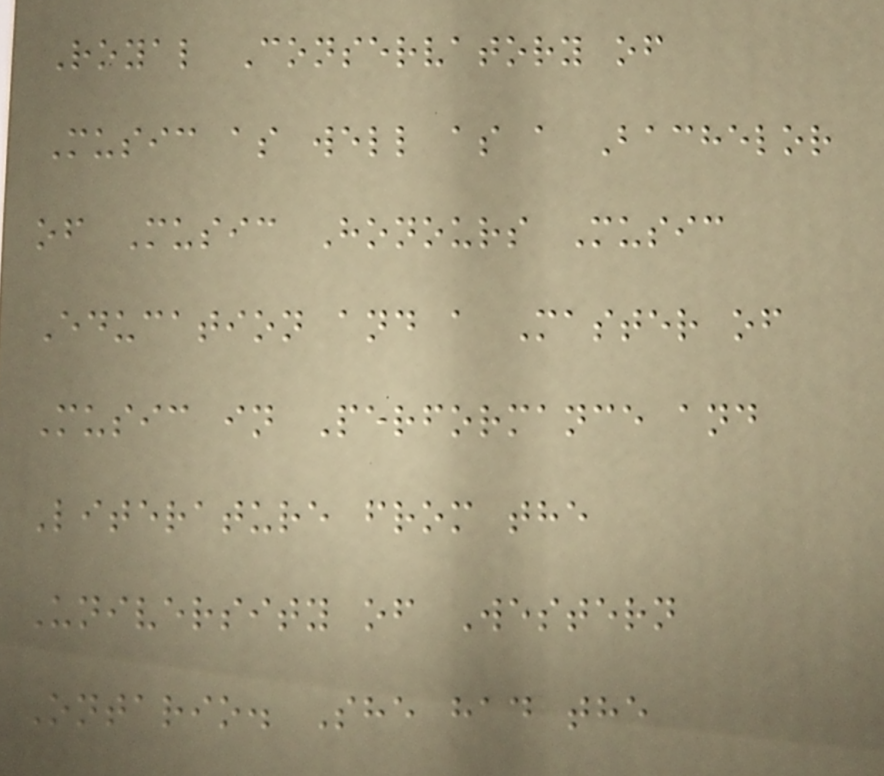Royal Conservatory of
Music as well as a Bachelor
of Music Honours Music
Education and a Master of
Music in Performance and
Literature from the
University of Western
Ontario. She had the
